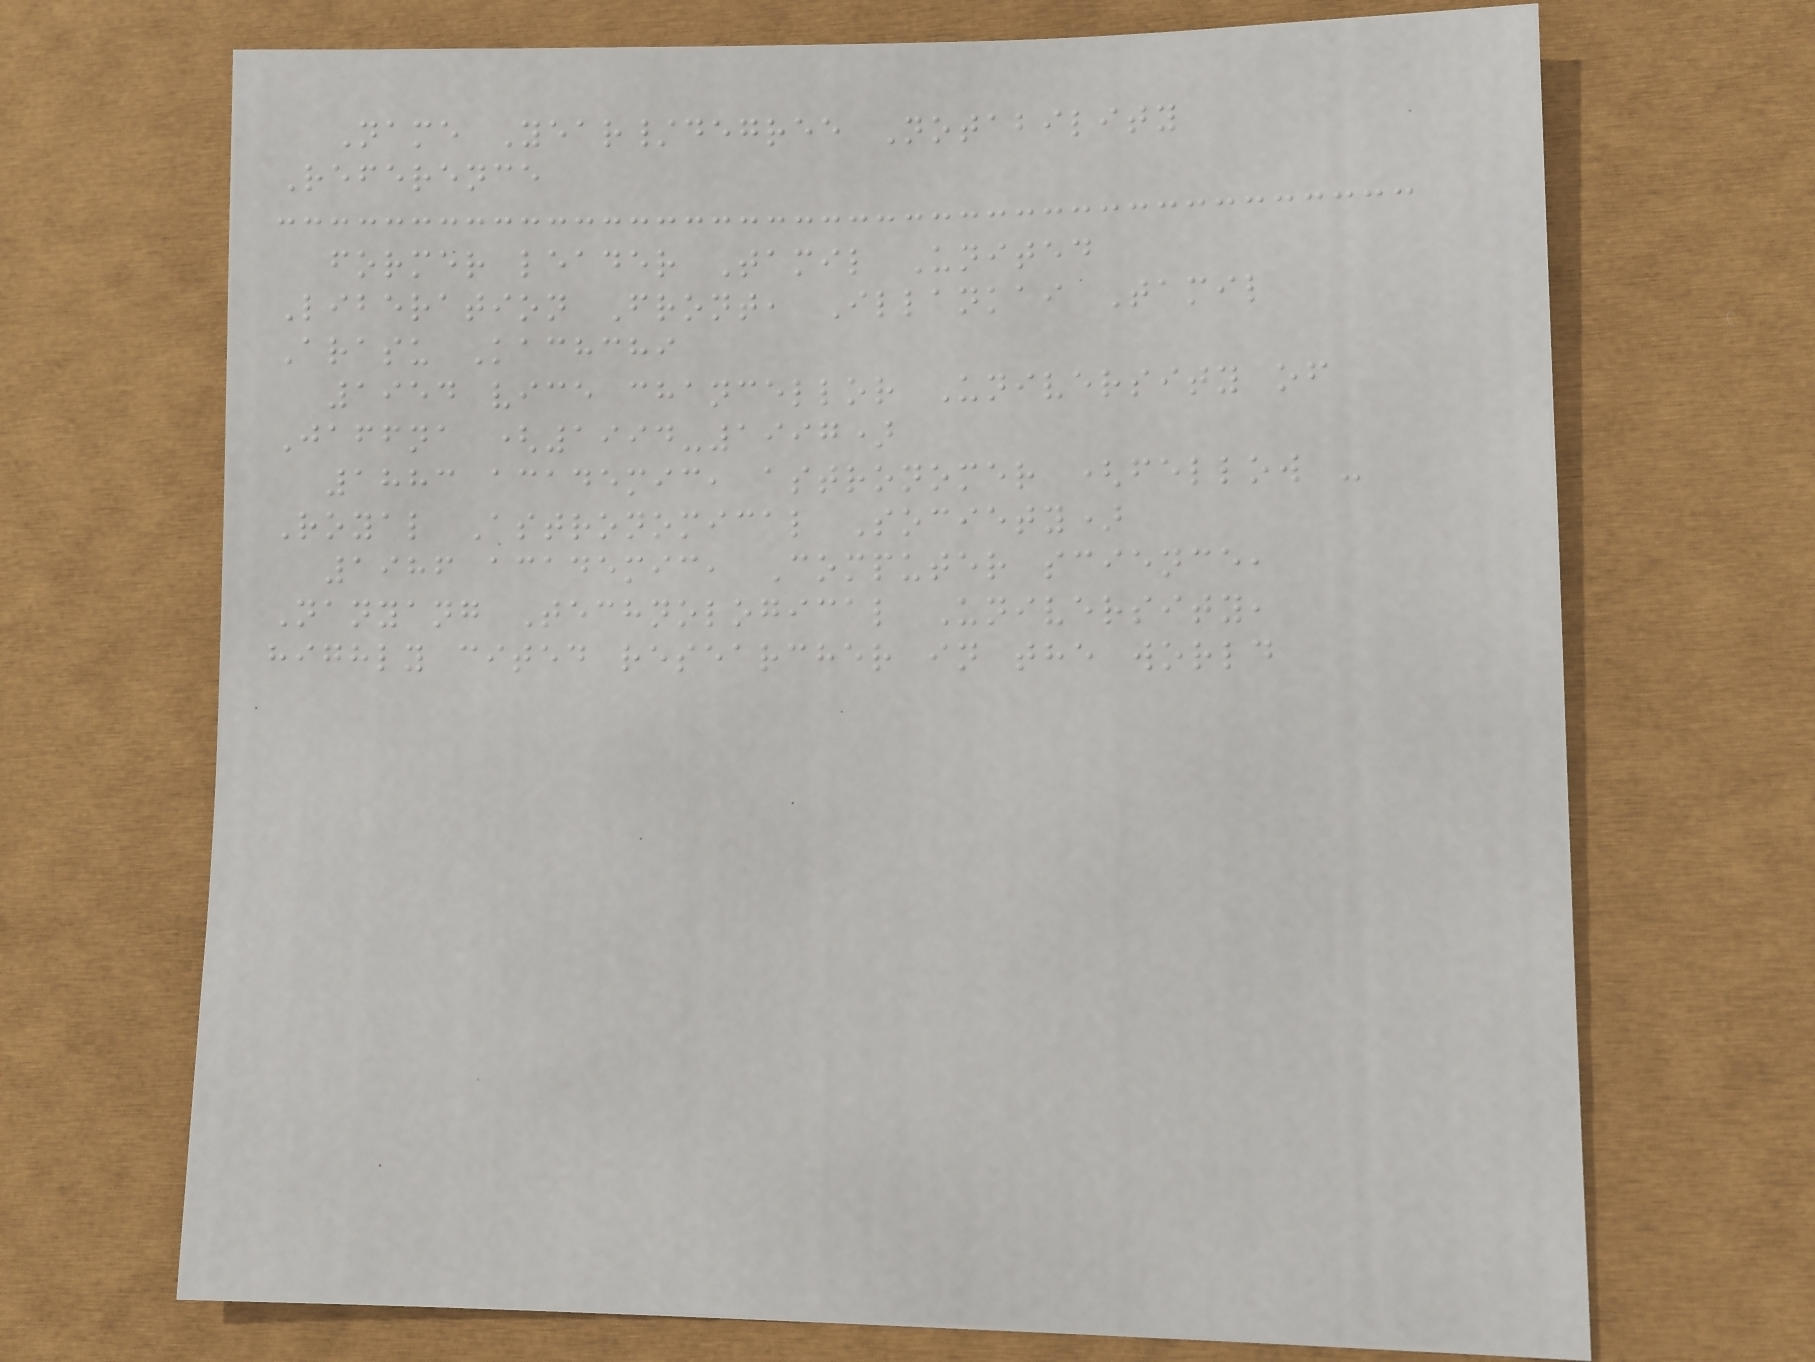Name Year/degree Notability
Reference
former leader Tamil United
Liberation Front, Illankai Tamil
Arasu Kachchi
1954 vice chancellor University of
Jaffna (1994-1997)
1883 academic, astronomer (fellow -
Royal Astronomical Society)
1986 academic, Computer science,
Nanyang Technological University,
highly cited researcher in the world
